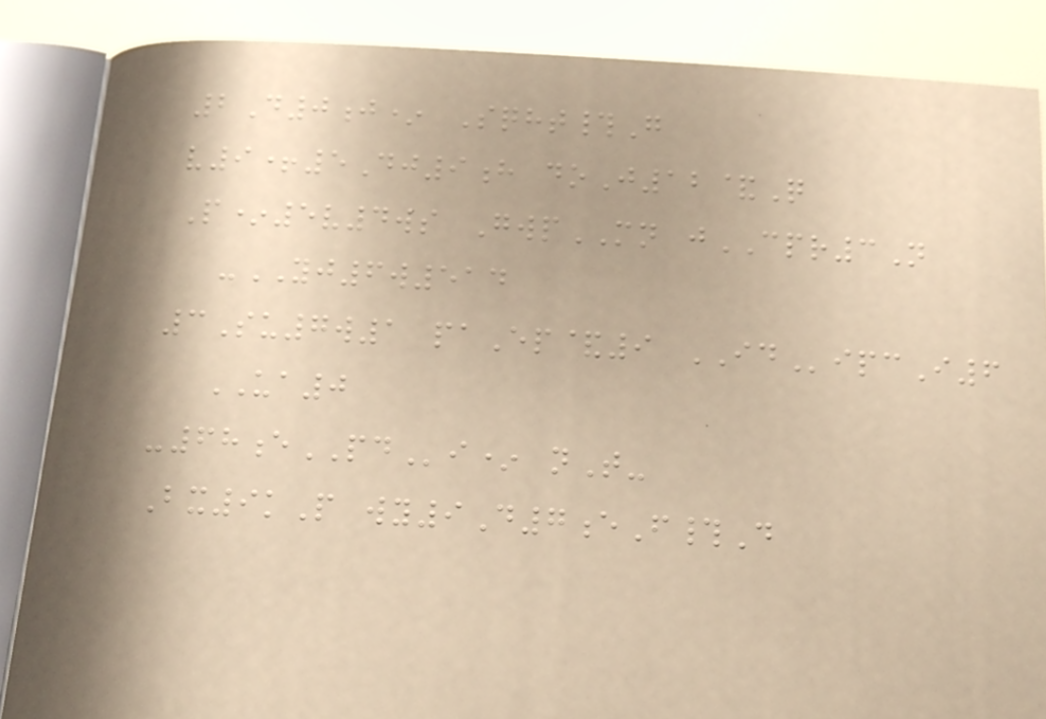2D0j* Sqht#G
v9+5Dj9h doJ12&Q
P*5v4ws GwpMN jCPR3N
-YJ6w514
3Su7w1 paEp&9 IDipcI6
UA0
-68ePDi* nT-
Bx9kP wy9D7eF#D
